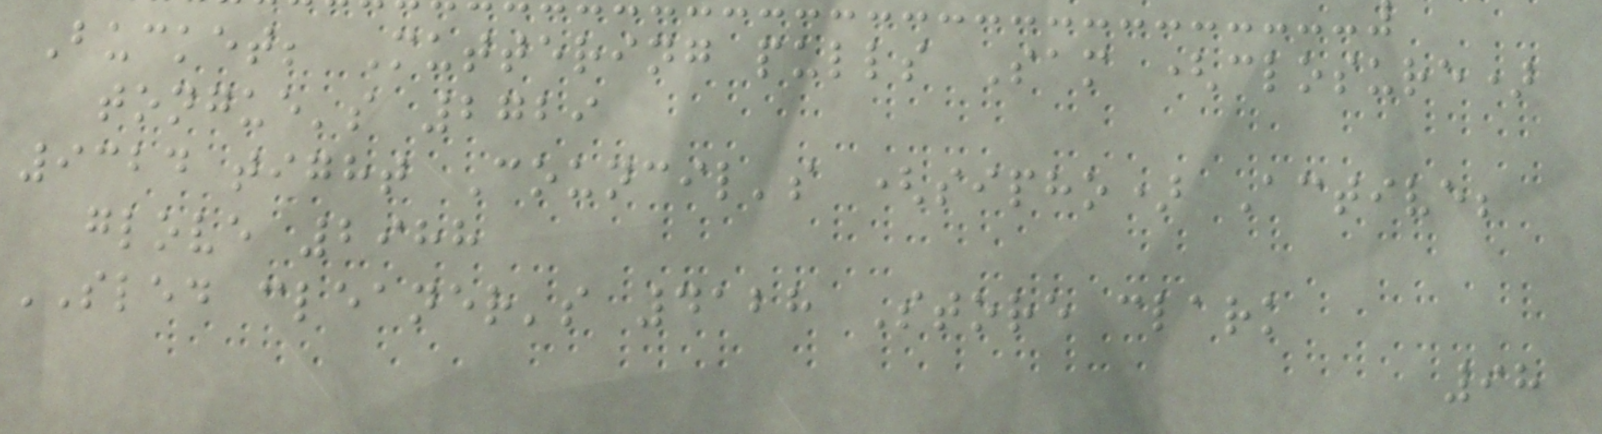Bucket; Muttering pulls Sam (closure)
tongue's 2729
9324 tight Council's (sipho) Active;
glove 2988
SLED cleaner's 4128 Store clark
98
